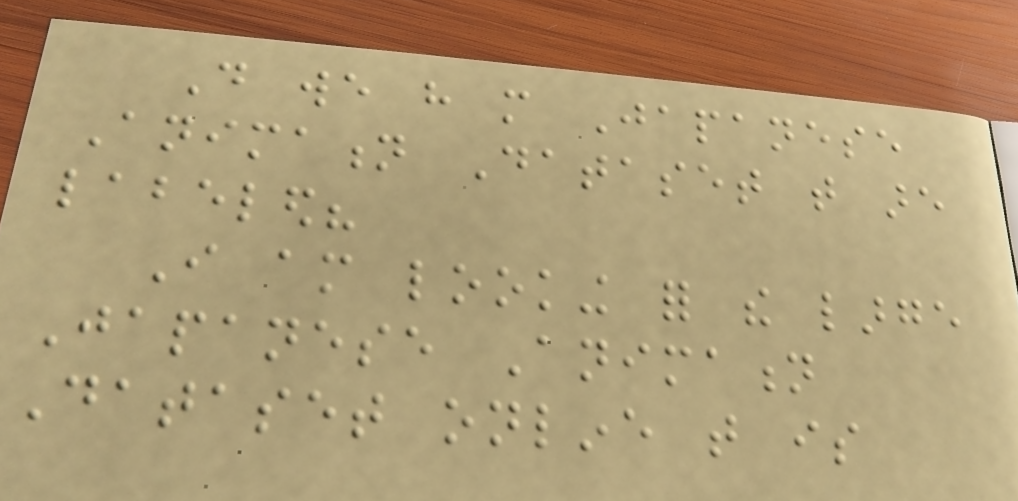Do we have more Japanese
Animation Dataset that are
labeled?
I am looking for the large
Japanese Animation
Dataset online that is
